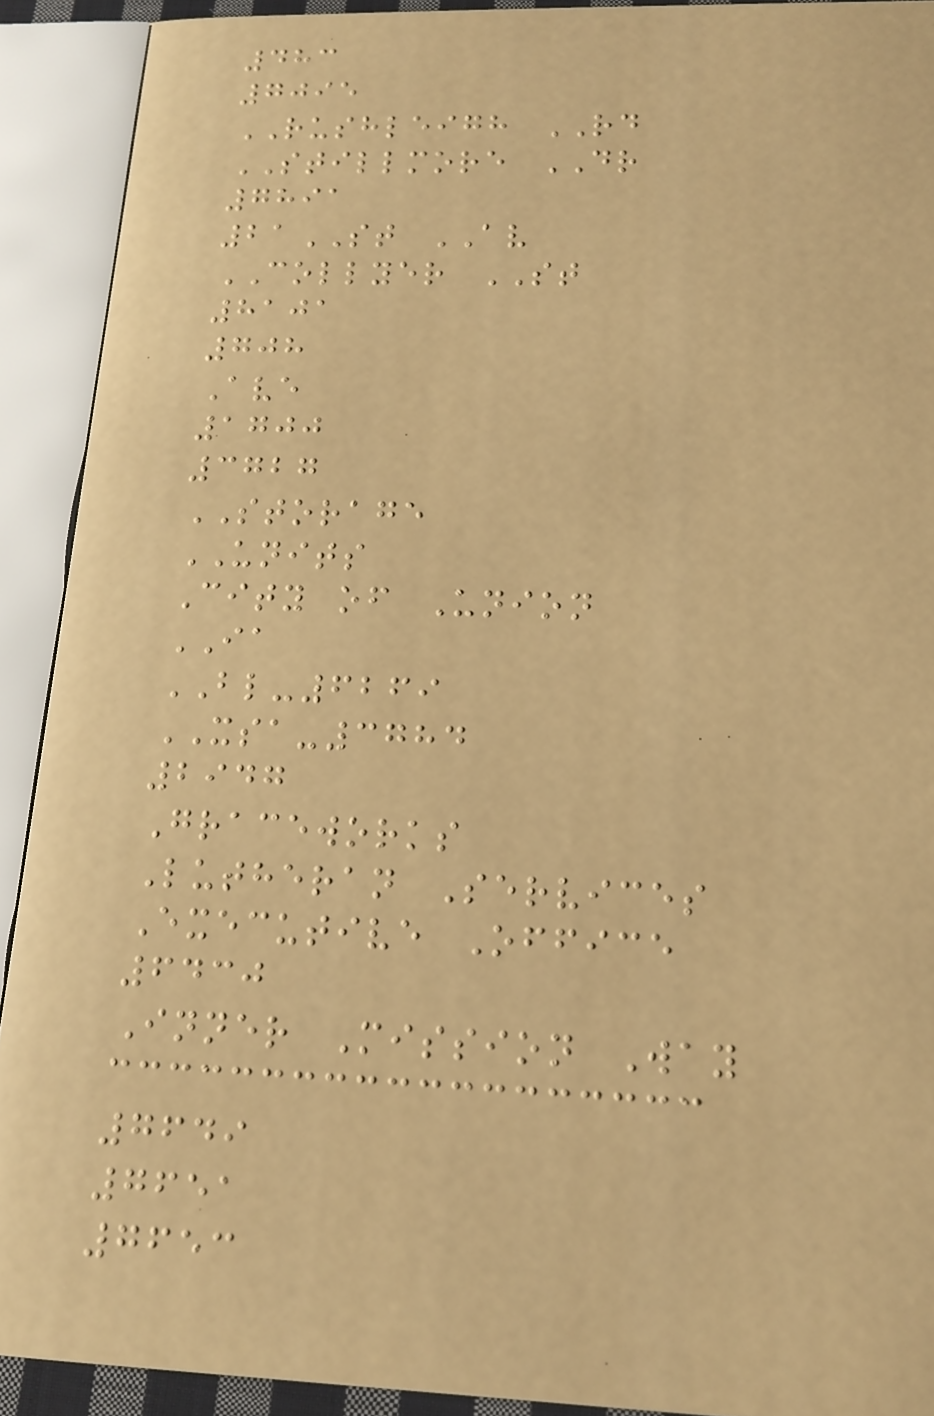483
7095
RUSHLEIGH RD
STILLMORE DR
7891
21ST AV
COLLYER ST
8101
708
Ave
1700
3727
STORAGE
UNITS
City of Union
IA
BL-6269
XSA-3784
2947
Graceworks
Lutheran Services
Executive Office
6430
Inner Mission Way
7649
7651
7653
